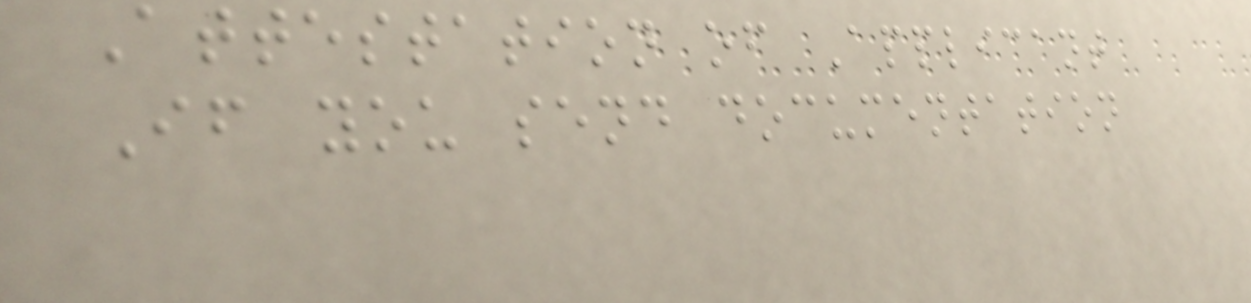Attestation of Applicant
If you send documentation
